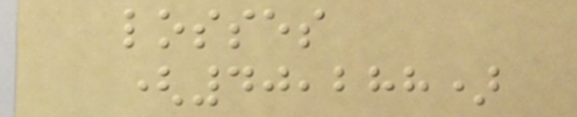losses
(40,288)
